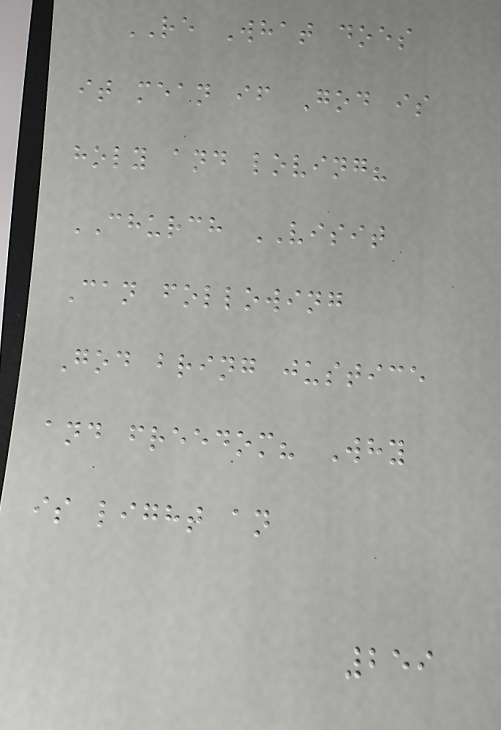RE What does
it mean if God is
holy and loving?
CHURCH VISIT
Can following
God bring justice
and freedom? Why
is light an
259
